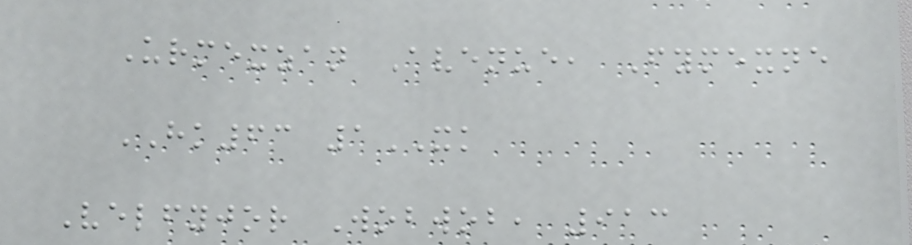Urmexzan Avenue, Fymexne
HK63 1XK
Velfyjor Wobwob, 913
